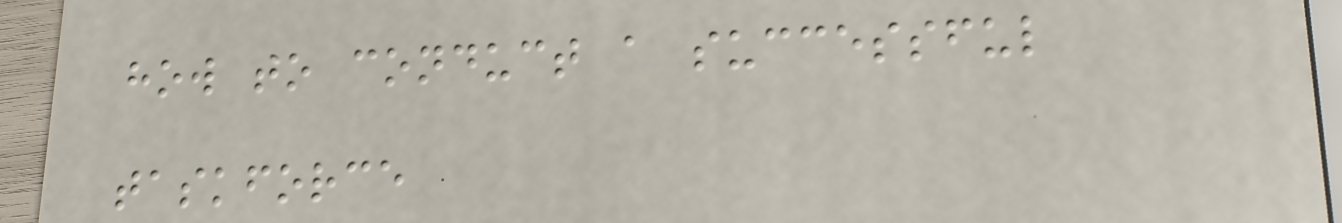how to conduct a successful
taskforce
